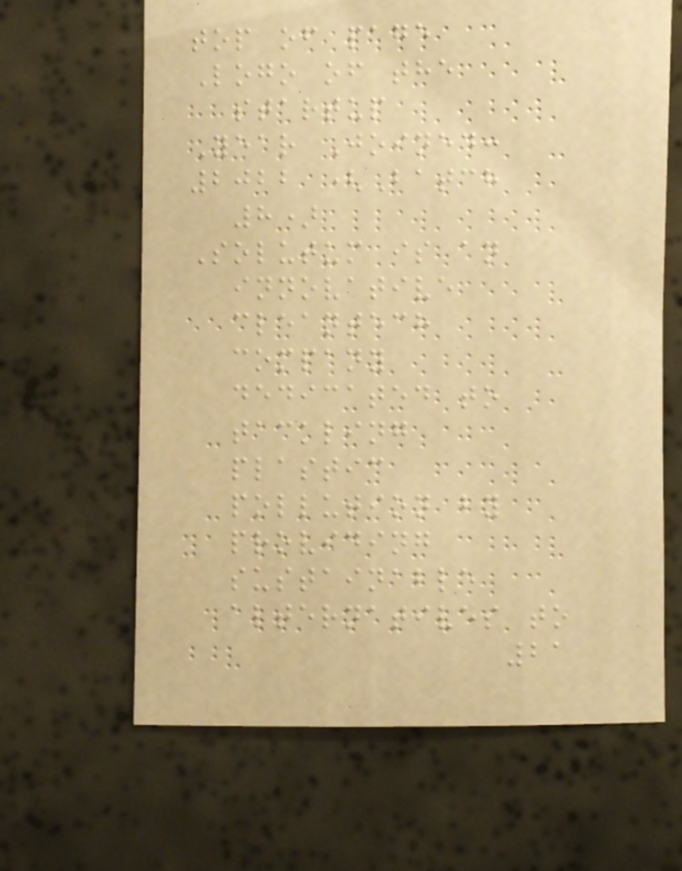top of page
Logo of the
startup
Year Joined:
2022 (Batch
8)
Solutum is an
innovative
cleantech
company
dedicated to
tackling
plastic
pollution by
providing
sustainable
alternatives to
21
